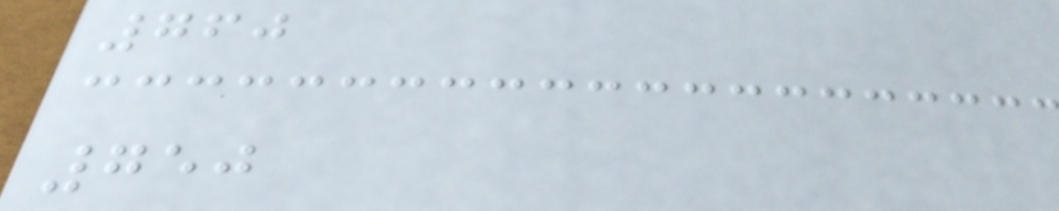760
750
